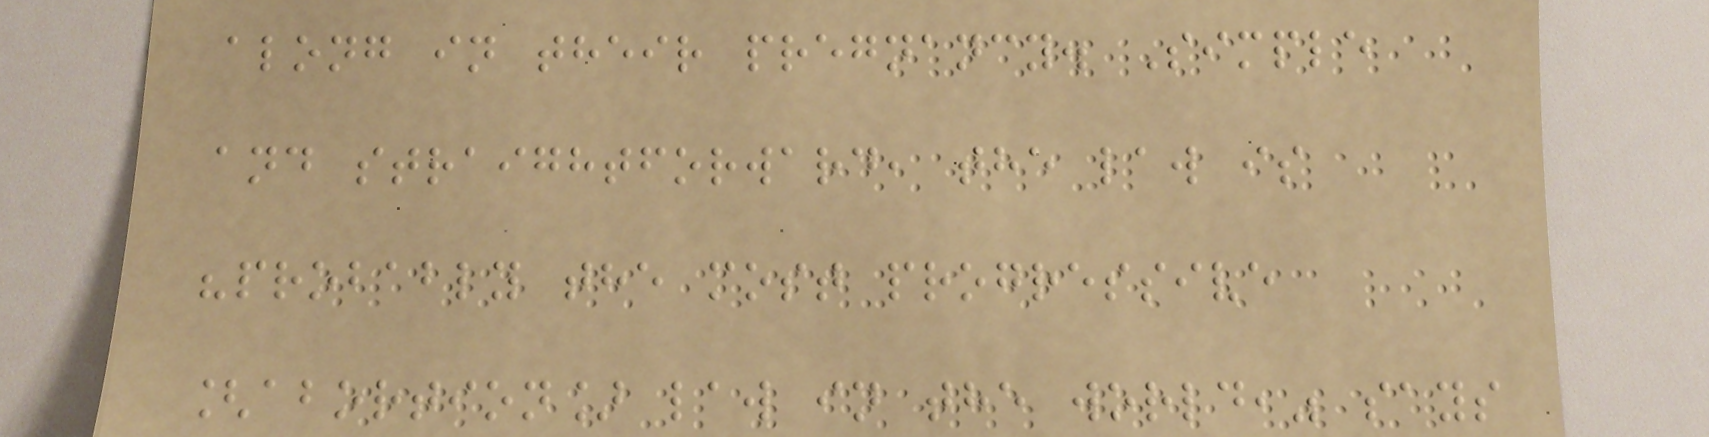along in their pregnancy. Simple
and straightforward, the law is
"probably the most progressive
[abortion] law in the world," says
